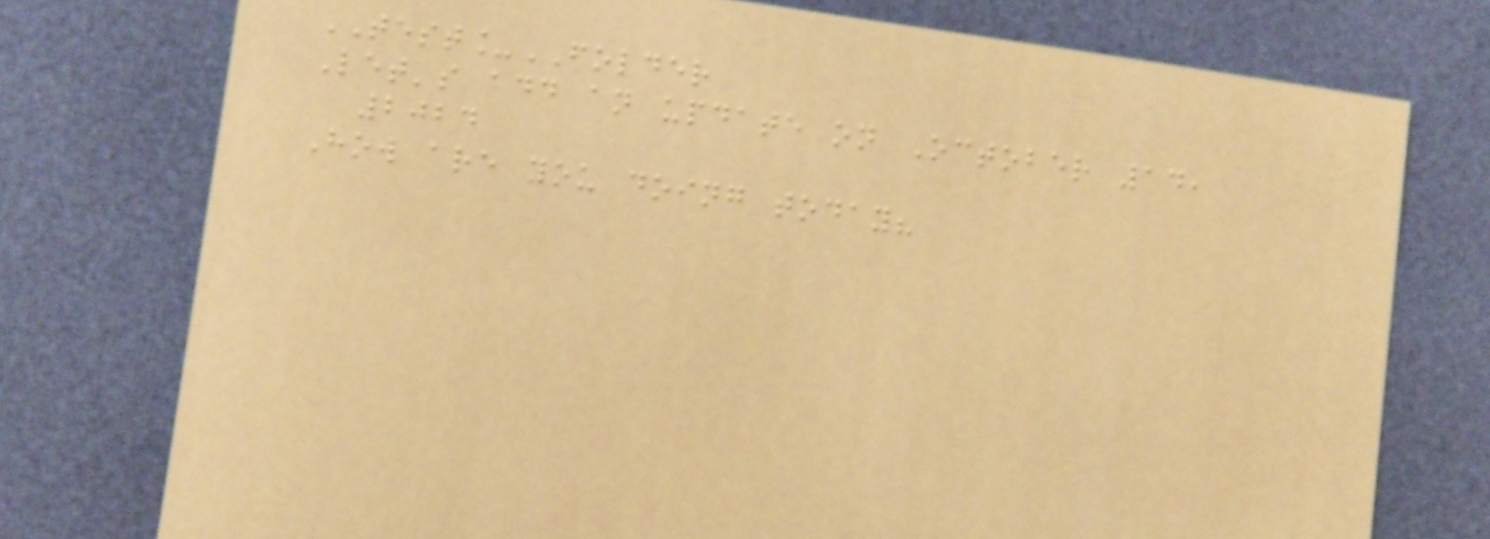TEST_FOLDER
Let's add an update on October 14,
2024
How are you doing today?
